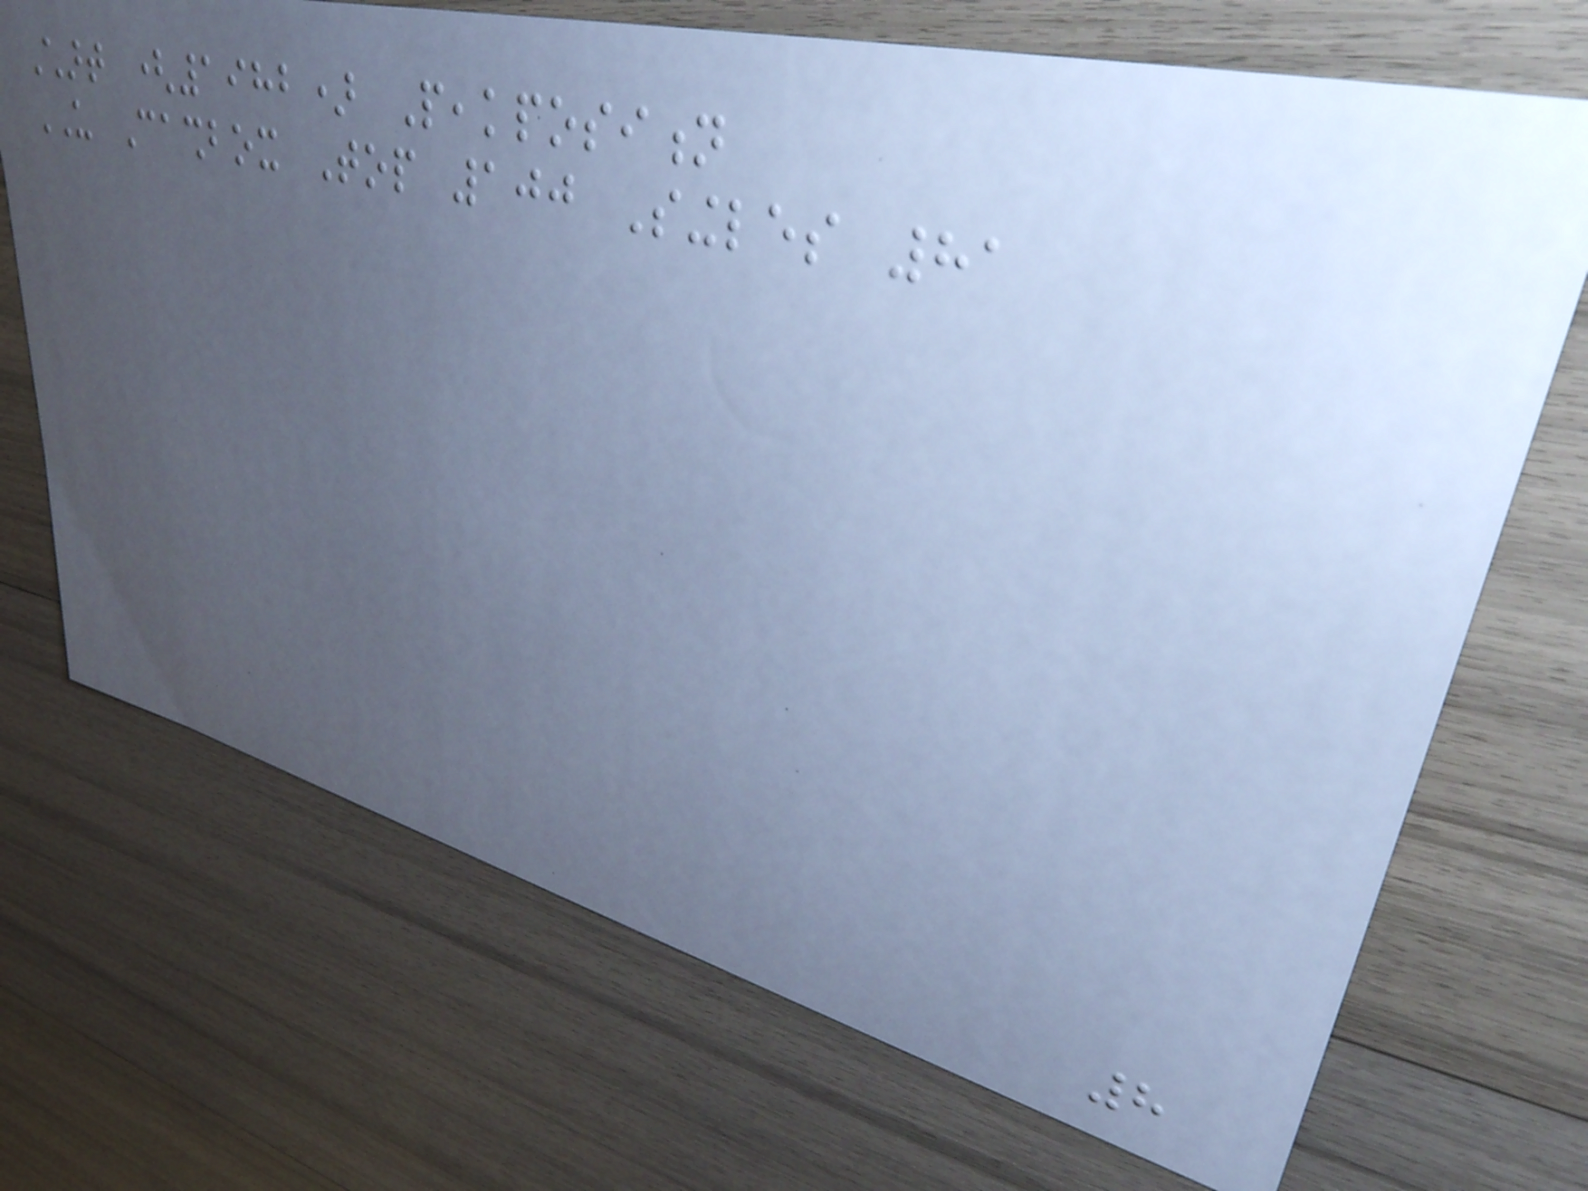Chart (1982) Peakposition
US Cashbox Top 100 Singles 81
8
